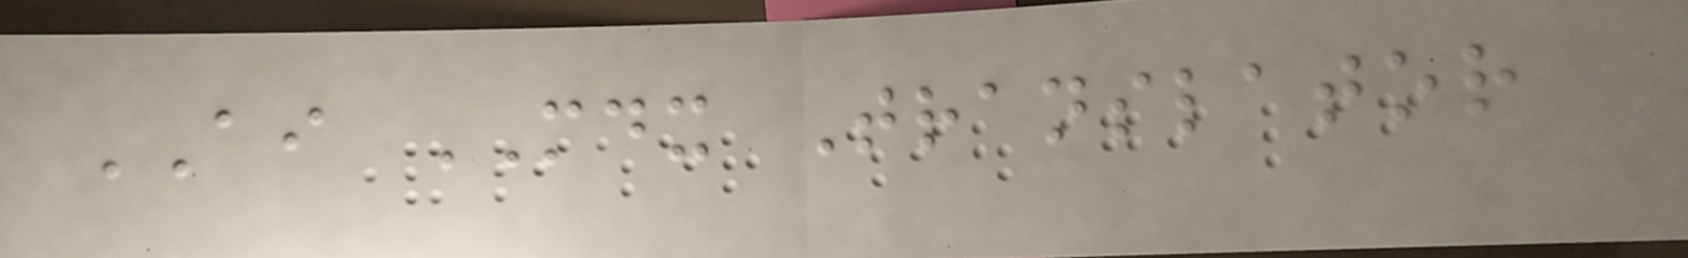AI MDX Translator
